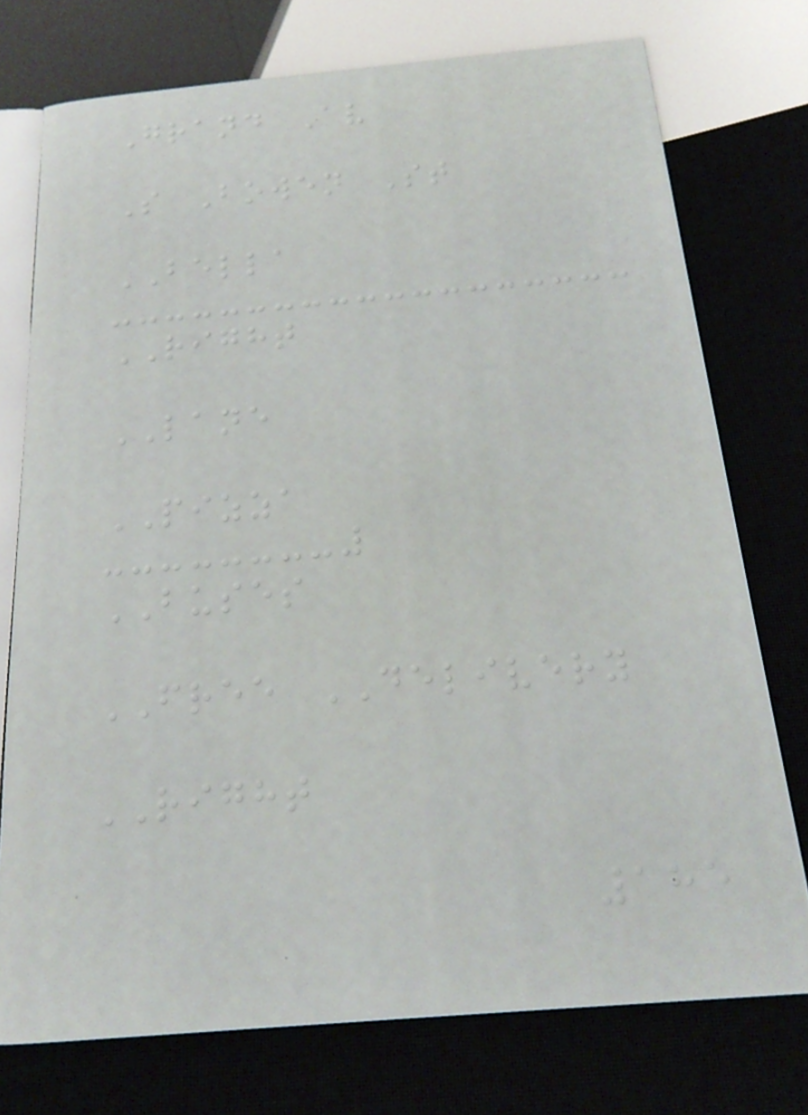Grand Av
S Bowen St
BELLA
RIGHT
LANE
PIZZA
BUSES
FREE DELIVERY
RIGHT
185
